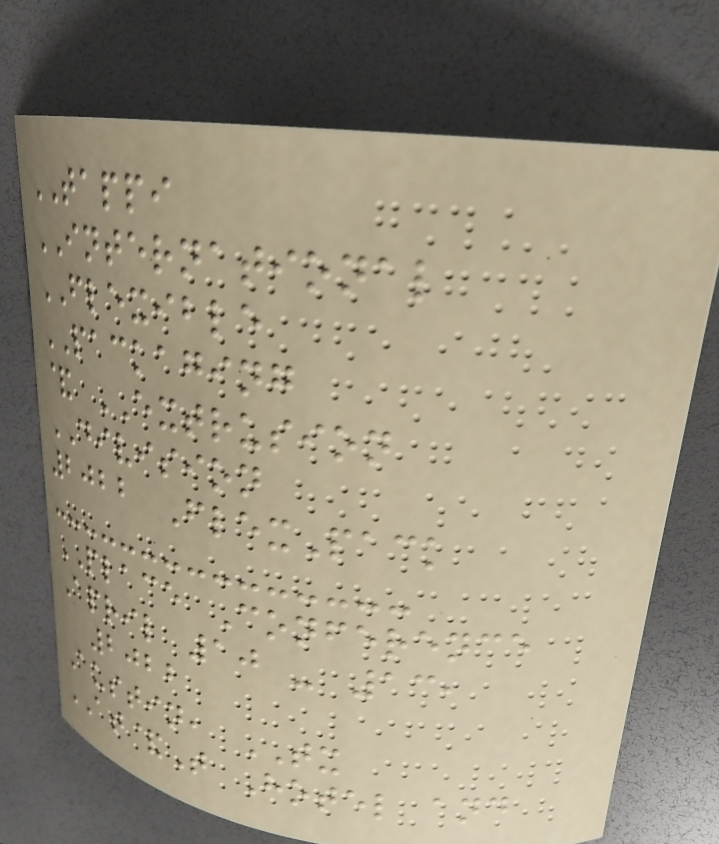TAPPI
INTERNATIONAL
FLEXIBLE
PACKAGING
& EXTRUSION
DIVISION
2022 FlexPack
PLACE Conference
April 10 - 13,
2022
Austin, TX
AT&T Hotel and
